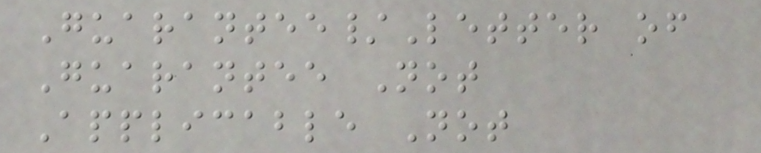Guarantee/Letter of
Guarantee Not
Applicable Not
